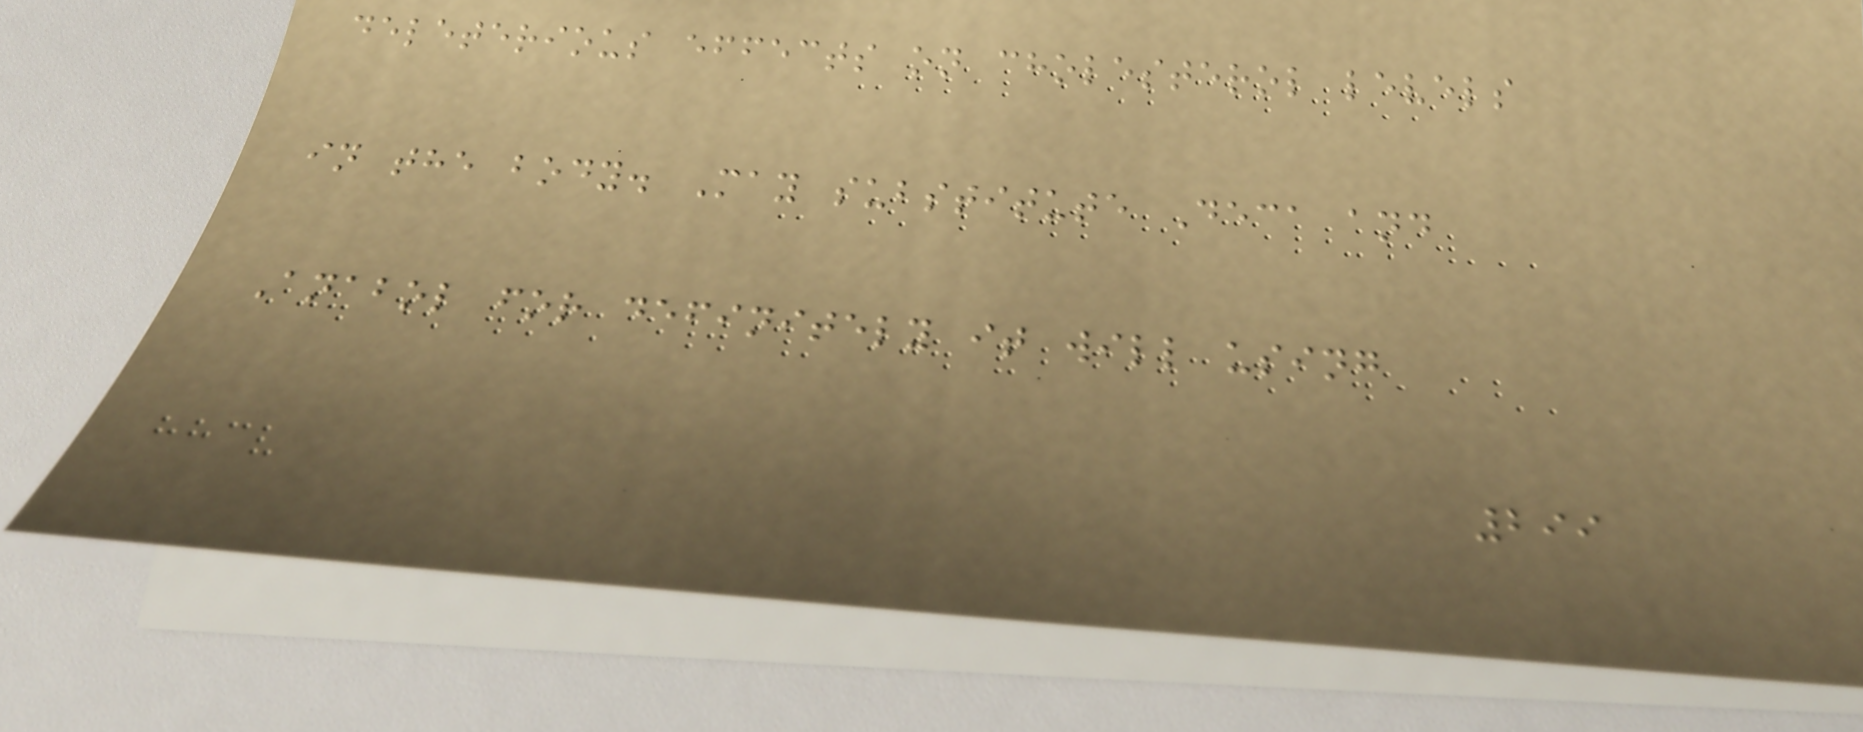deleterious effects on cholesterol levels
in the body. May substitute Deca and
Anabol for definitely it will using
299
